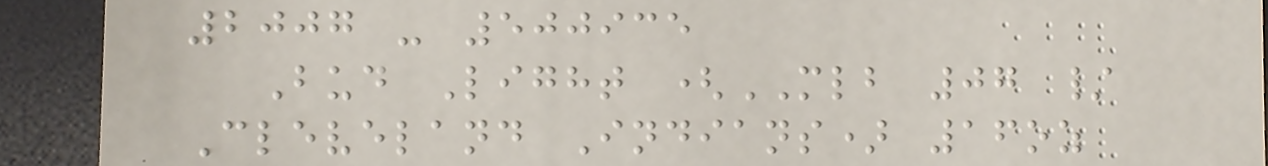2007 - 500935
Bud Light (MLB 07 /
Cleveland Indians) 16oz
